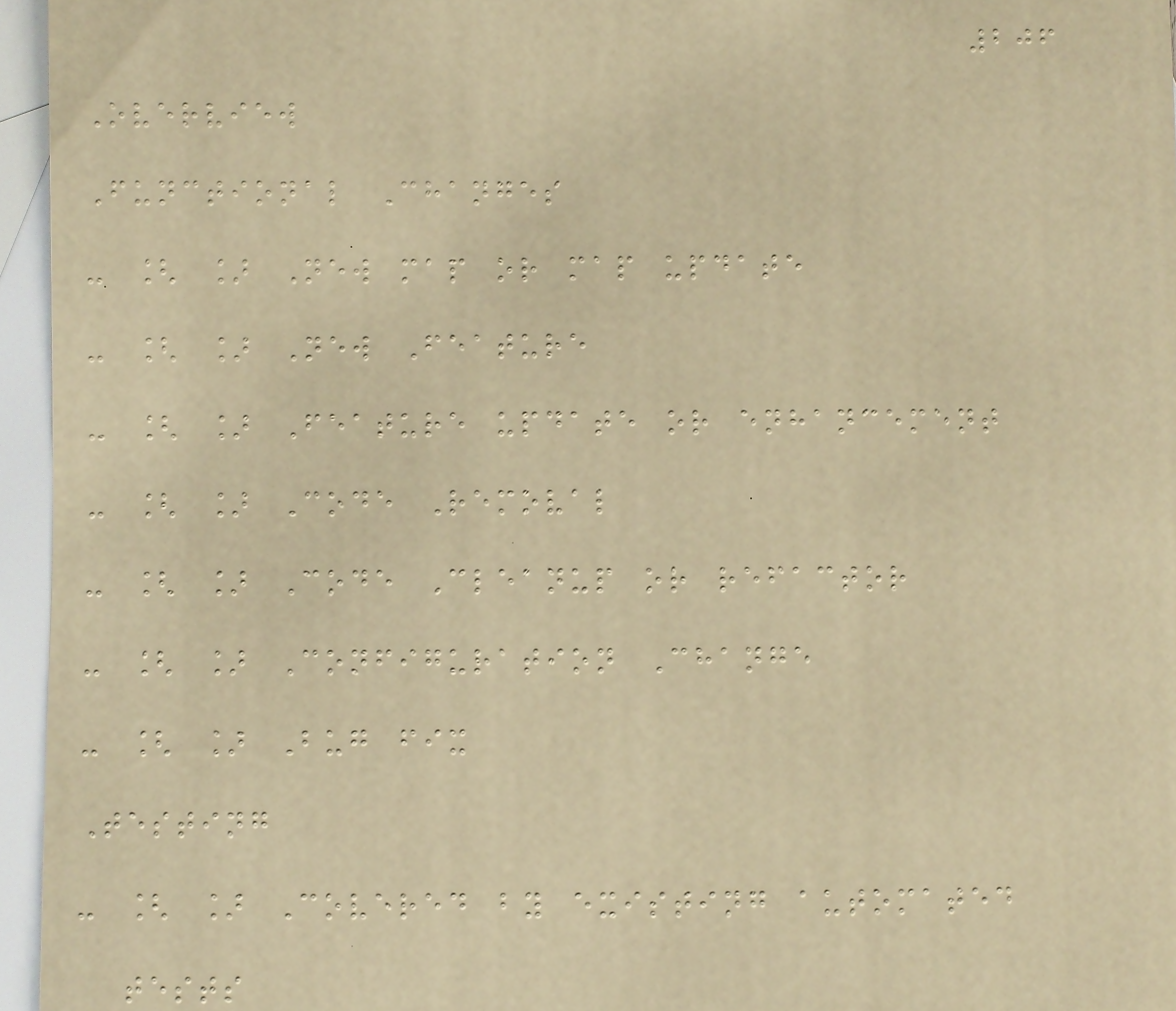206
Overview
Functional Changes
- [ ] New map or map update
- [ ] New Feature
- [ ] Feature update or enhancement
- [ ] Code Removal
- [ ] Code Cleanup or refactor
- [ ] Configuration Change
- [ ] Bug fix
Testing
- [ ] Covered by existing automated
tests
